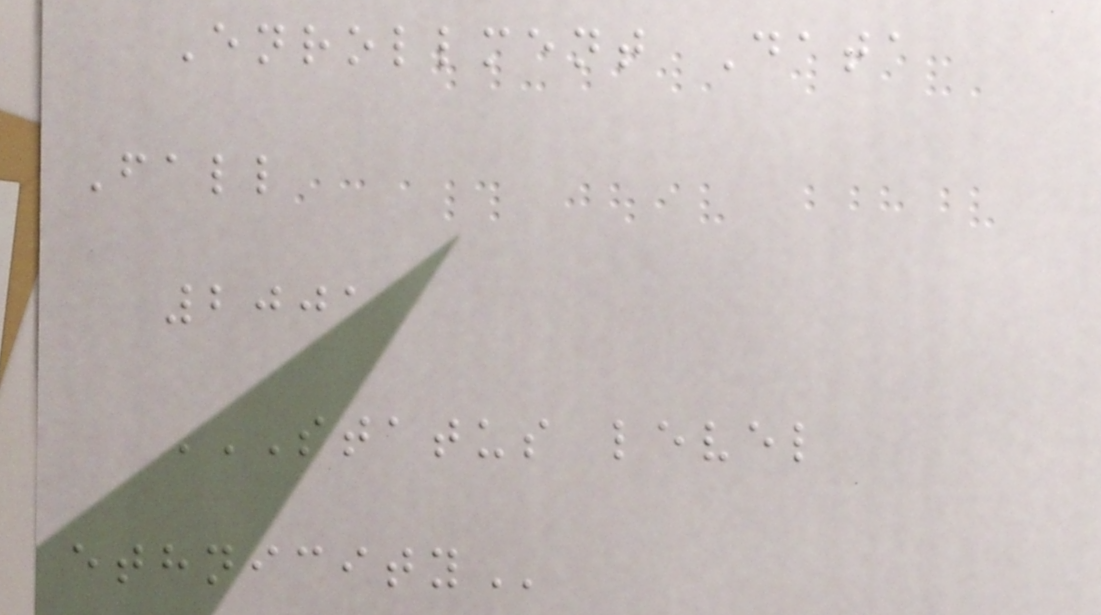Enrollment Data
Fall
2001
STATUS LEVEL
ETHNICITY
